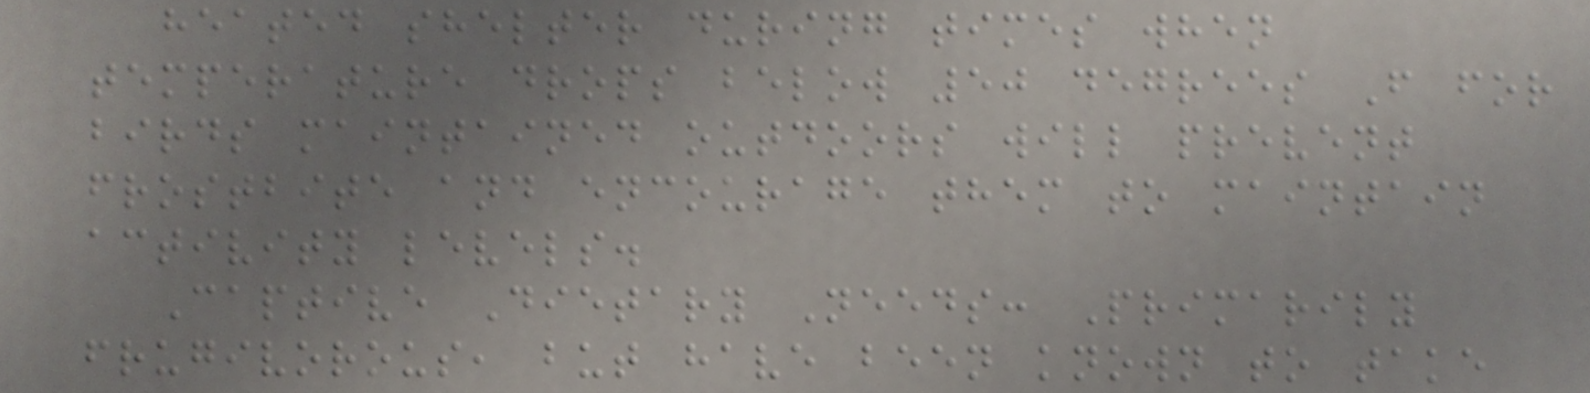heated shelter during times when
temperature drops below 50 degrees F for
birds maintained outdoors will prevent
frostbite and encourage them to maintain
activity levels.
Captive Dietary Needs: Primarily
frugivorous, but have been known to take
